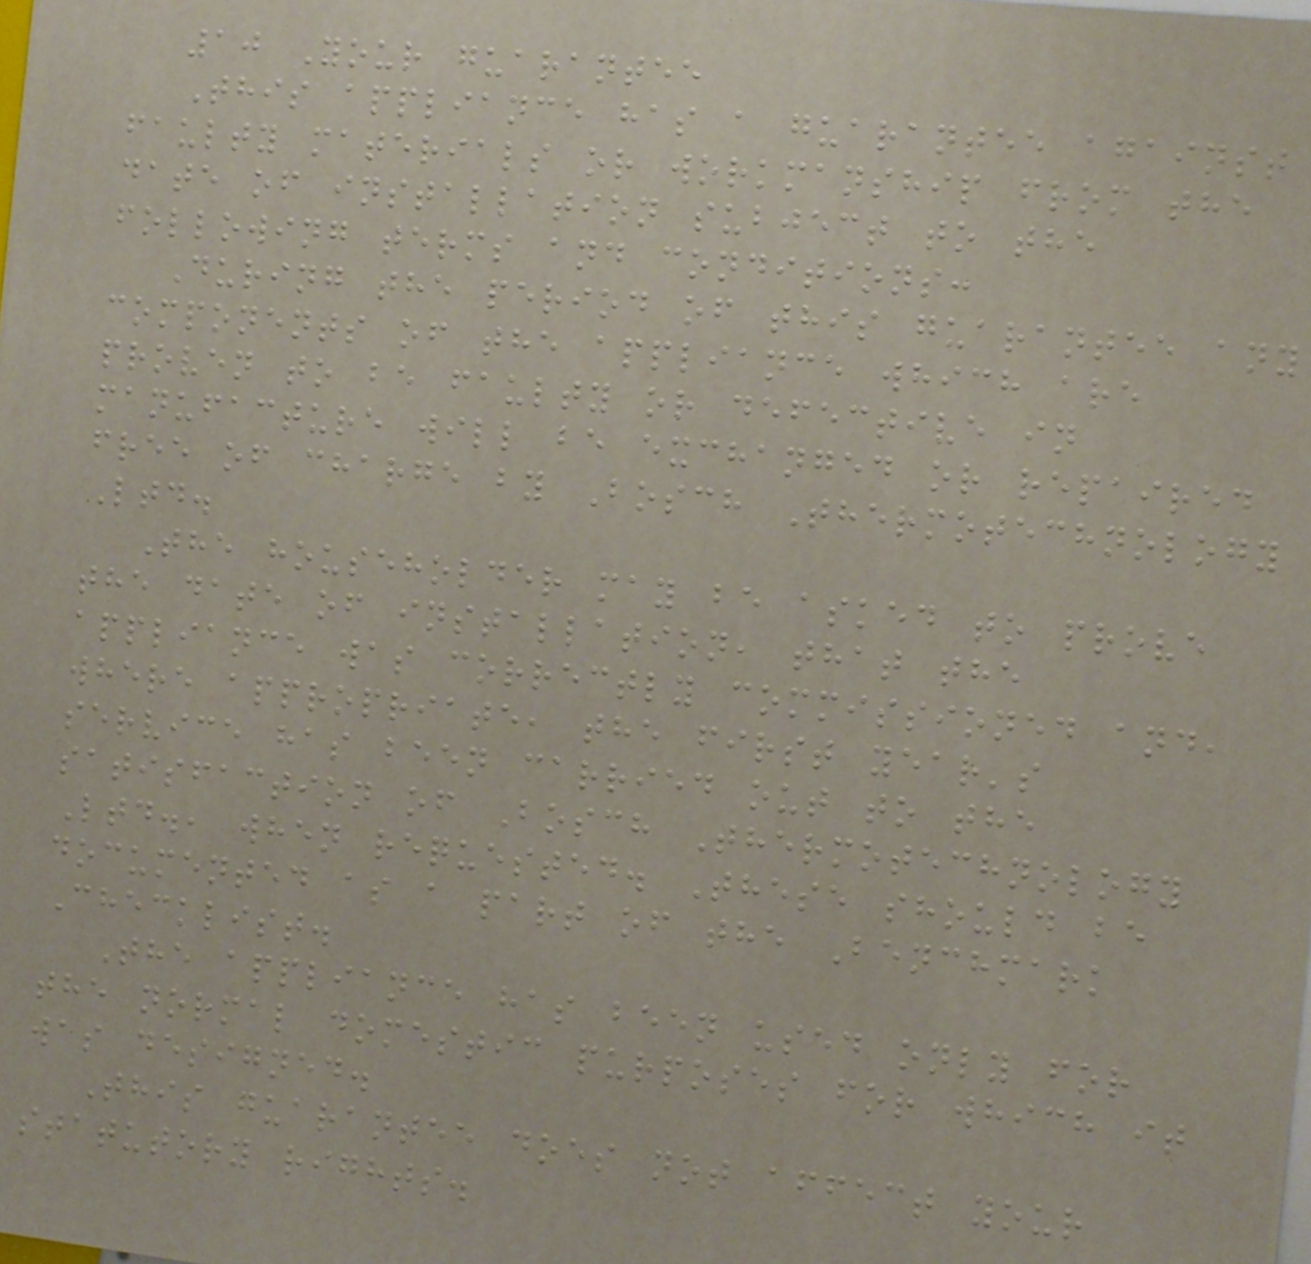10 Your guarantee
This appliance has a guarantee against
faulty materials or workmanship from the
date of installation subject to the
following terms and conditions:
During the period of this guarantee any
components of the appliance which are
proven to be faulty or defective in
manufacture will be exchanged or repaired
free of charge by Bosch Thermotechnology
Ltd.
The householder may be asked to prove
the date of installation, that the
appliance was correctly commissioned and,
where appropriate, the first year's
service has been carried out to the
satisfaction of Bosch Thermotechnology
Ltd., when requested. These should be
documented as a part of the Benchmark
Checklist.
The appliance has been used only for
the normal domestic purposes for which it
was designed.
This guarantee does not affect your
statutory rights.
